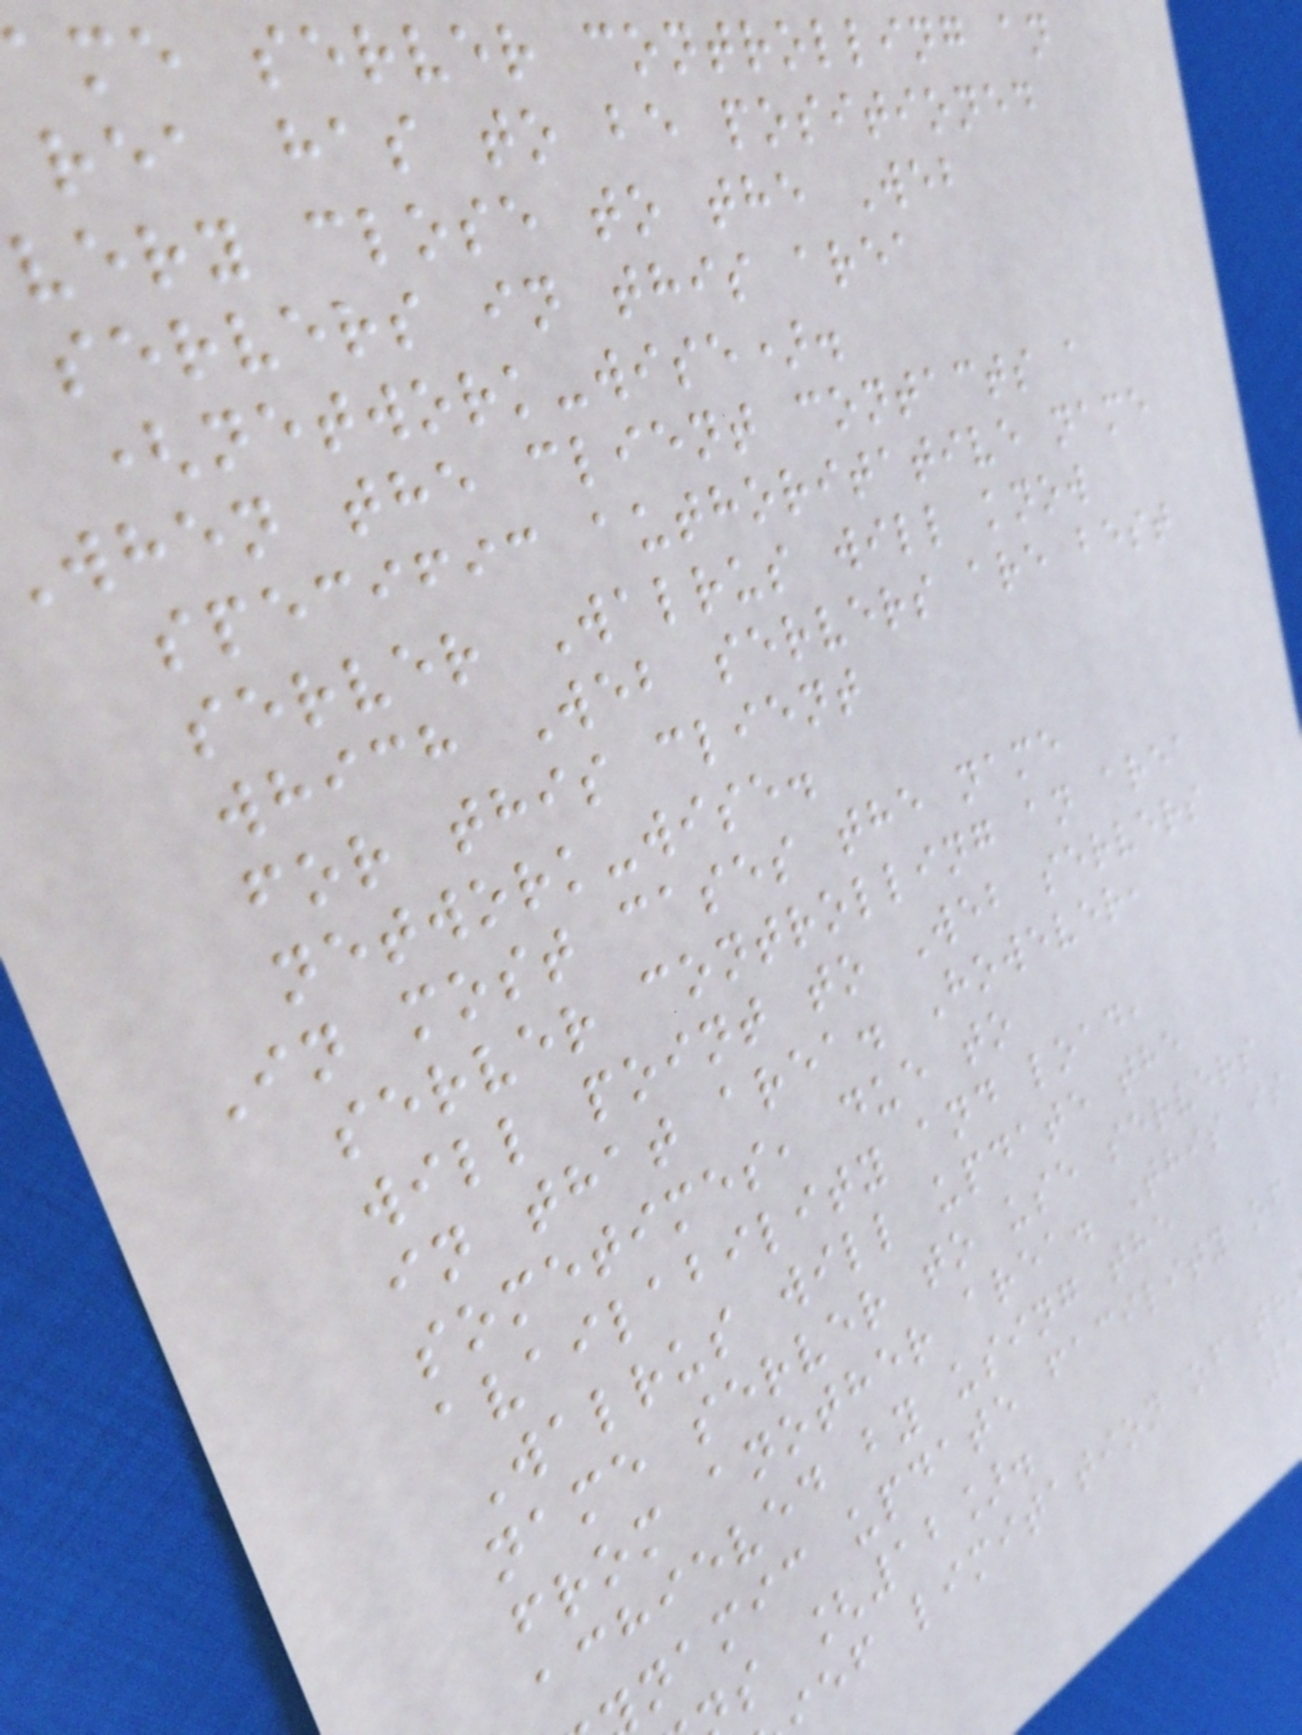ame server controlling an
rea has to be positioned
very close to the Web
servers in this area
(network-wise).
when the client contacts a
specific authoritative name
server Walrus will know
which Web servers are best
for this client
network-wise.
In most cases the name
server controlling an area
will point to Web servers
in that area. However,
sometimes, due to
availability and load,
Walrus will update the
name server to use servers
from another area. This is
achieved by using the
namic update facility of
s [12].
ef limitation of th
